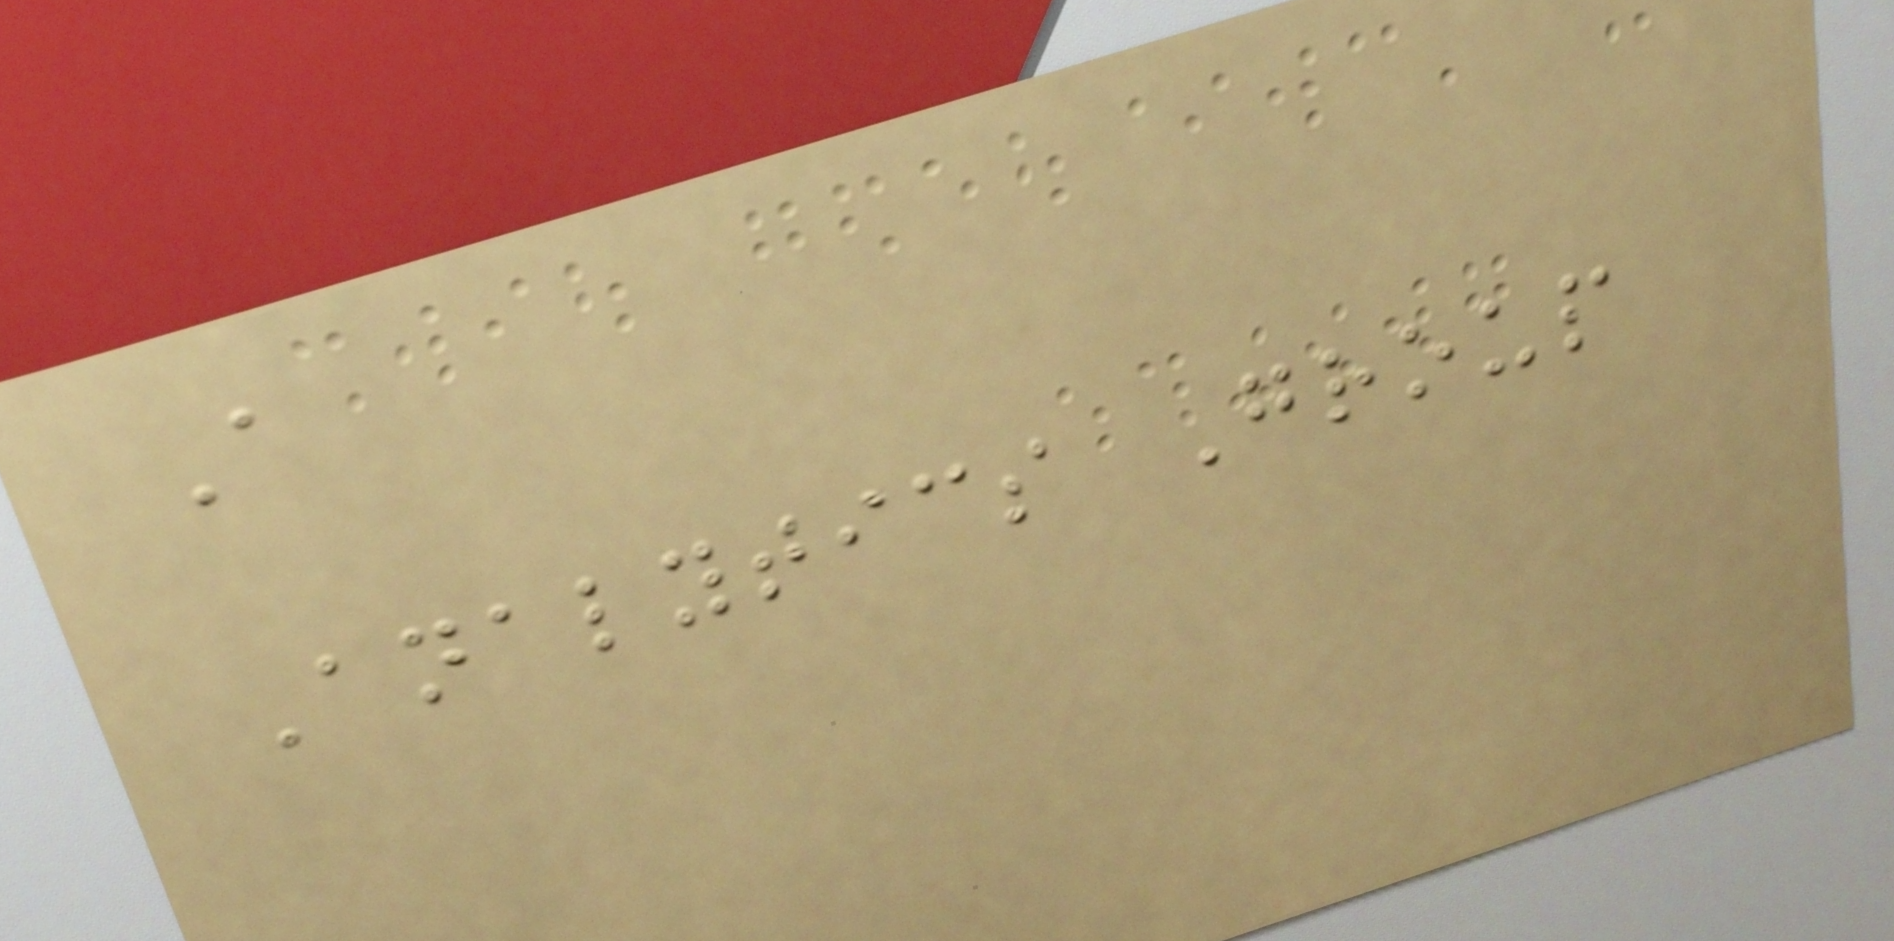A
Analytics Group
